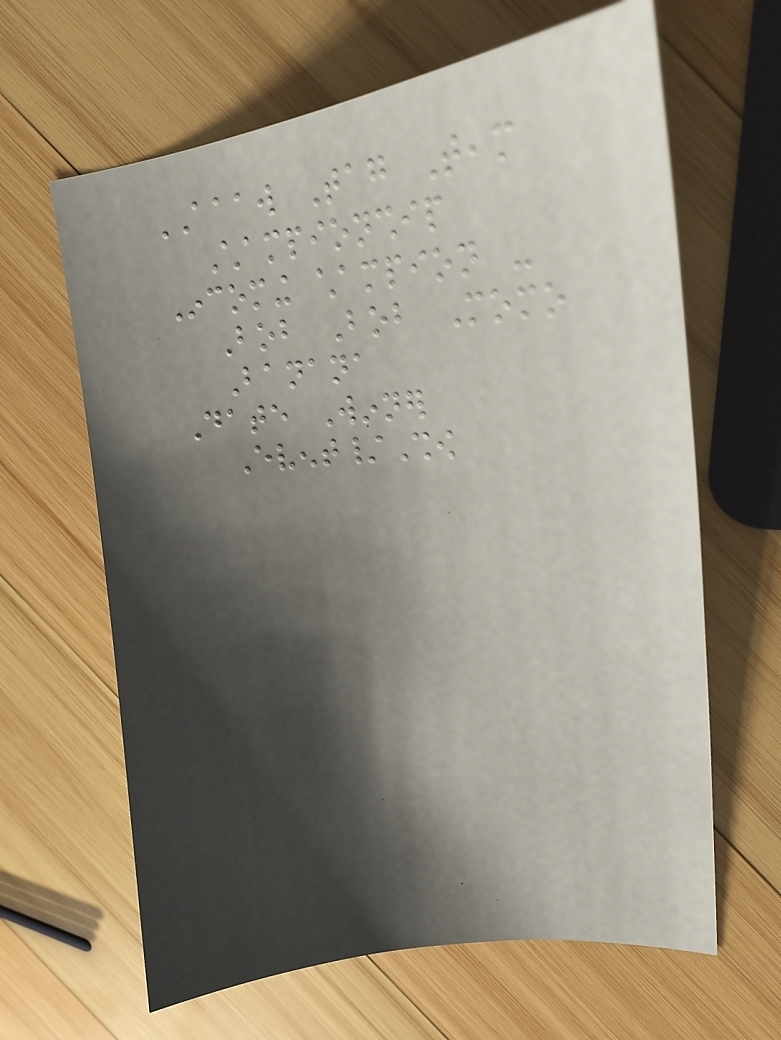AAAW Tag Team
Championship
Incoming champion -
Bob Bob Momo
Banana
Date Winner
Event/Show
